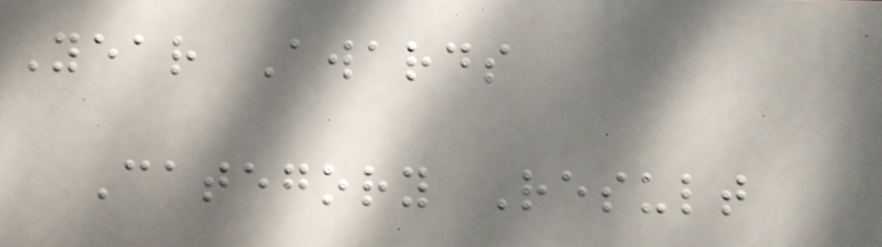Year Awards
Category Result
